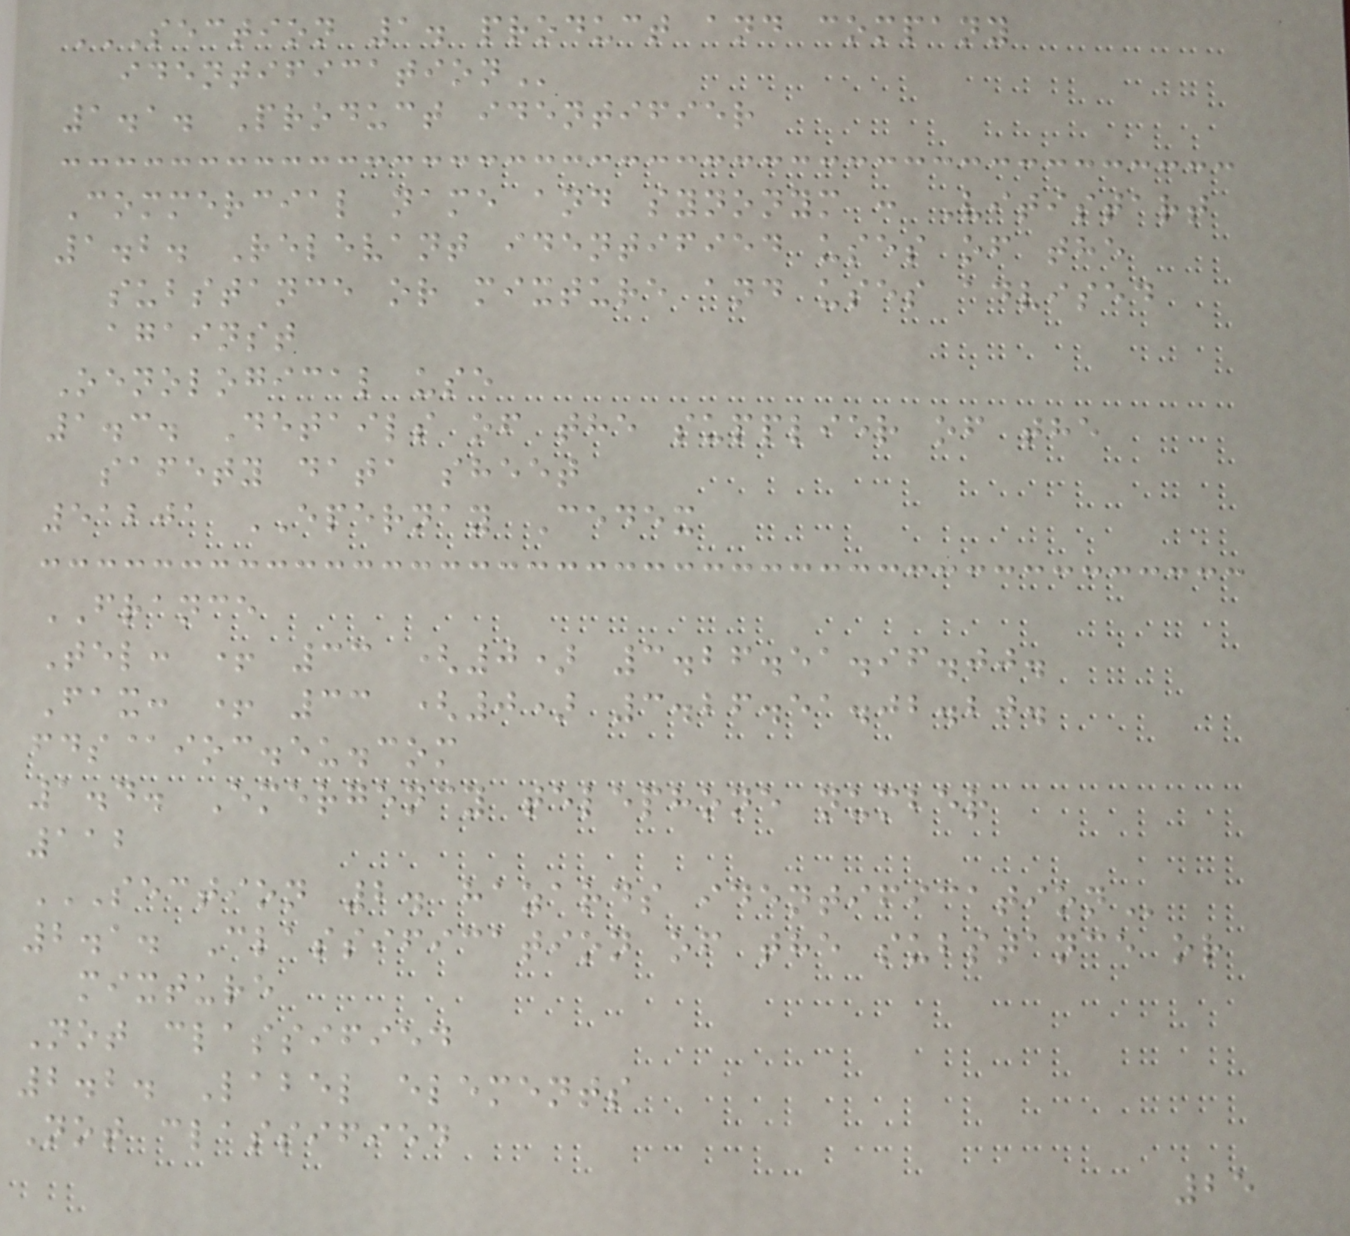SECTION 1. PRODUCT AND COMPANY
IDENTIFICATION
1.1. Product identifier
Commercial name and synonym : Vitistart
1.2. Relevant identified uses of the
substance or mixture and uses advised
against
Oenological use
1.3. Details of the supplier of the
safety data sheet
51201 EPERNAY Cedex
FRANCE
Tel: + 33 (0) 3.26.51.96.00.
Fax: + 33 (0) 3.26.51.02.20.
fds@ioc.eu.com
1.4. Emergency telephone number
112
SECTION 2. HAZARDS IDENTIFICATION
2.1. Classification of the substance or
mixture
Not classified
2.2. Label elements
Not classified
25
